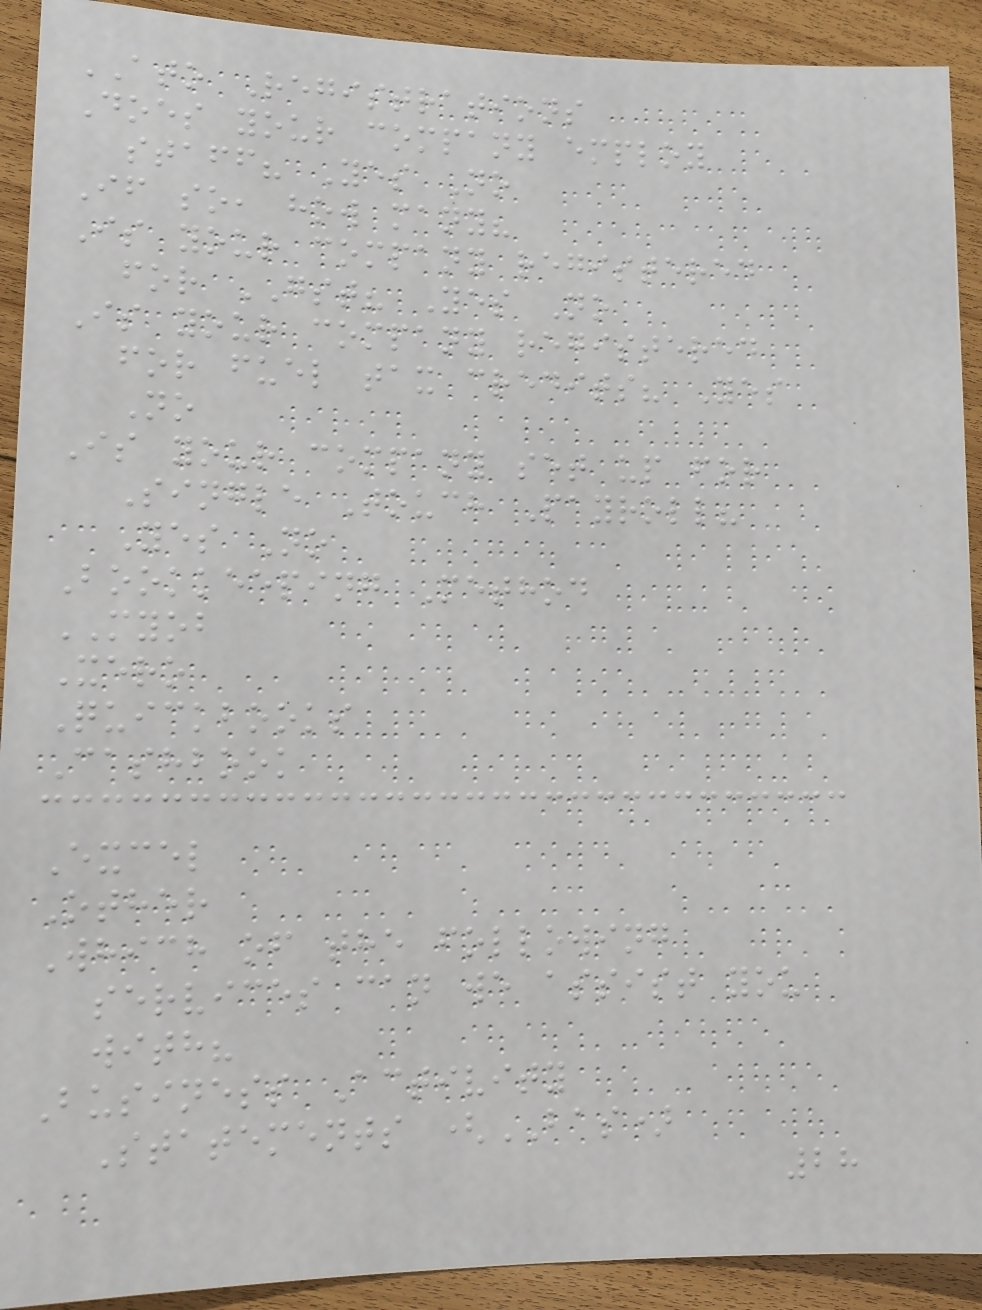ATO Registrations
Does your company employ
staff? Yes No
If so, how many?
Is your company registered
for GST? Yes No
Is your company registered
for fuel tax credits? Yes
No
Is your company set up for
Single Touch Payroll?
Yes No
Bookkeeping Method
MYOB
Xero
Quickbooks
Cashbook
Excel
Other
Which of the following
services can we assist you
with?
Business Activity
Statements (BAS)
28
